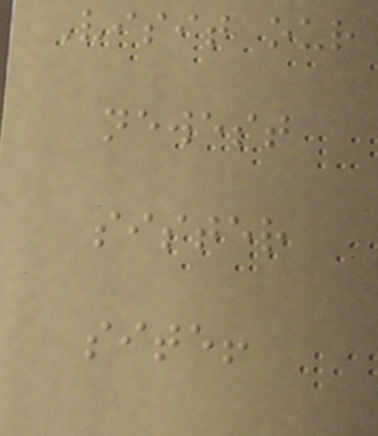Visit our
newest
sister
site!
